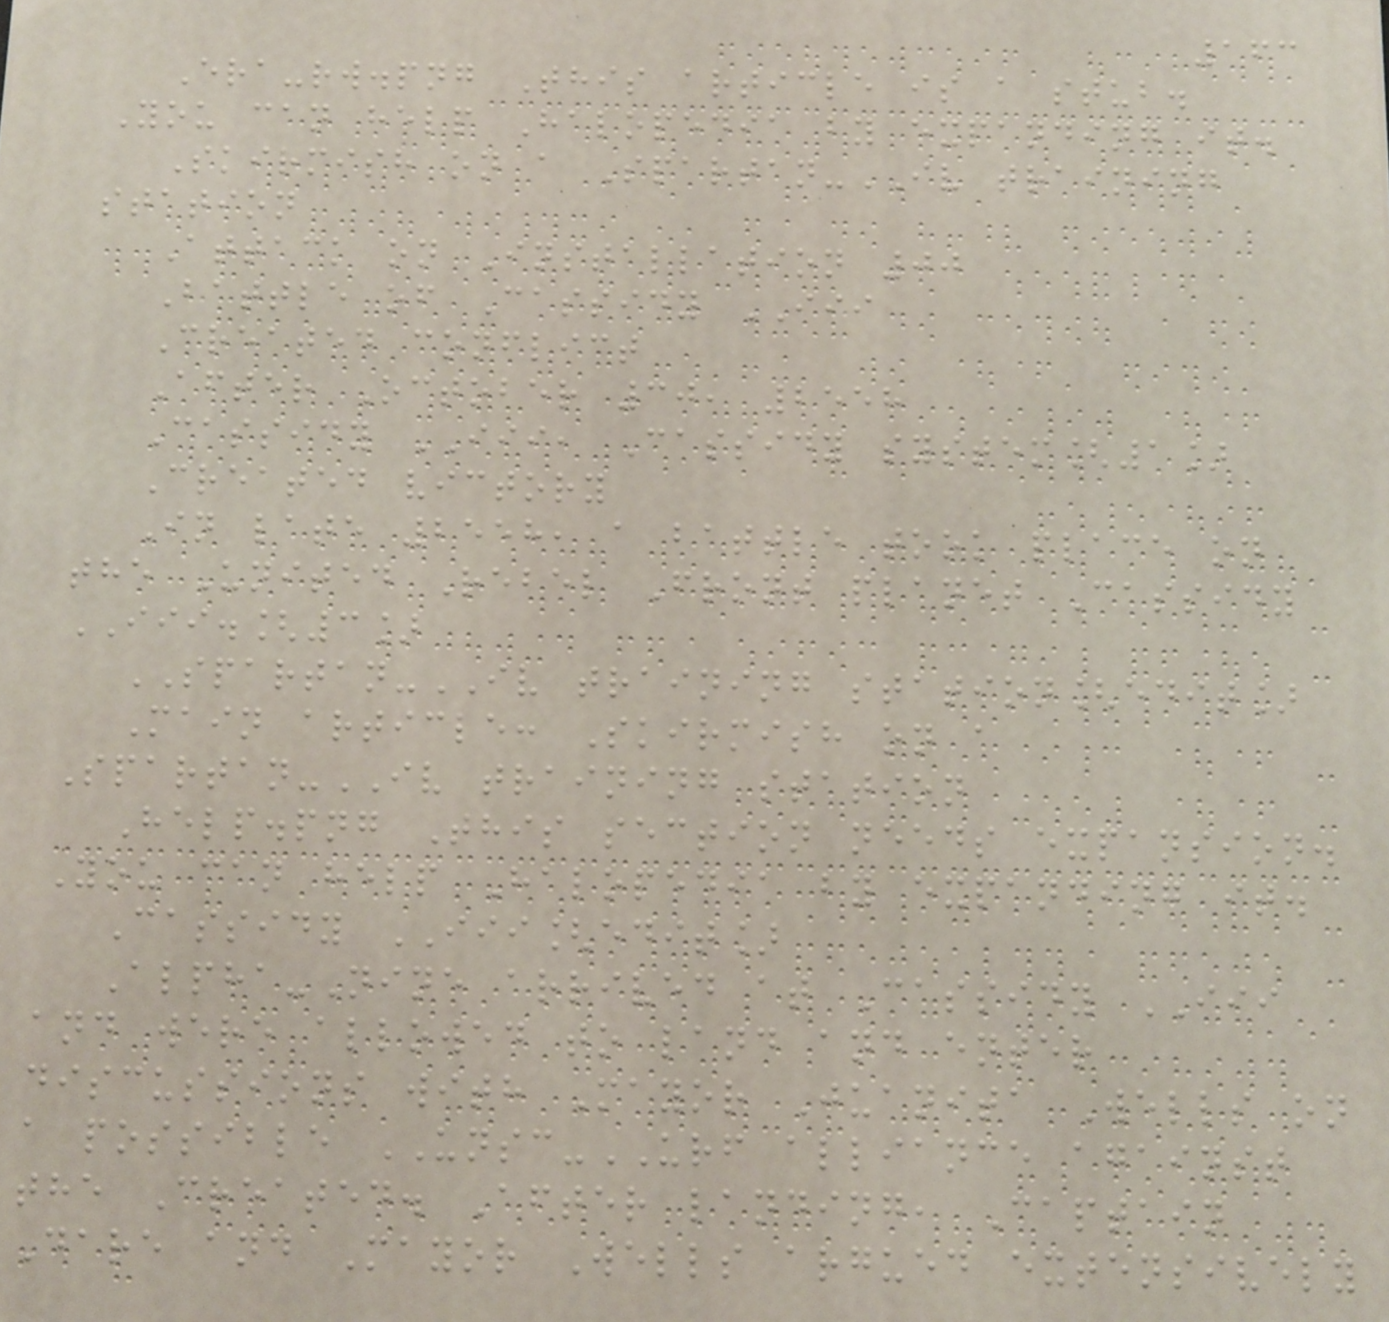163
Era-rw.png This article is a stub.
You can help Halopedia by expanding it.
Skirmish on a Spartan-IV training
station
Attack on Installation 00
Battle of Cassidy III
Created conflict
After October 30, 2558
Cassidy III, Cassidy system[1]
Created victory
In late 2558, a battle took place on
the United Rebel Front planet Cassidy
III.[3]
SPARTAN-IV training station[edit]
Main article: Skirmish on a
Spartan-IV training station
Help.png This section needs expansion.
You can help Halopedia by expanding it.
Cassidy III[edit]
Alpha-Nine arrived at Cassidy III
and were allowed to land and enter
discussions with Mayor Juanita Wells on
a possible UNSC-URF alliance against
the Created. After landing, Captain
Dare and Mayor Wells argued extensively
